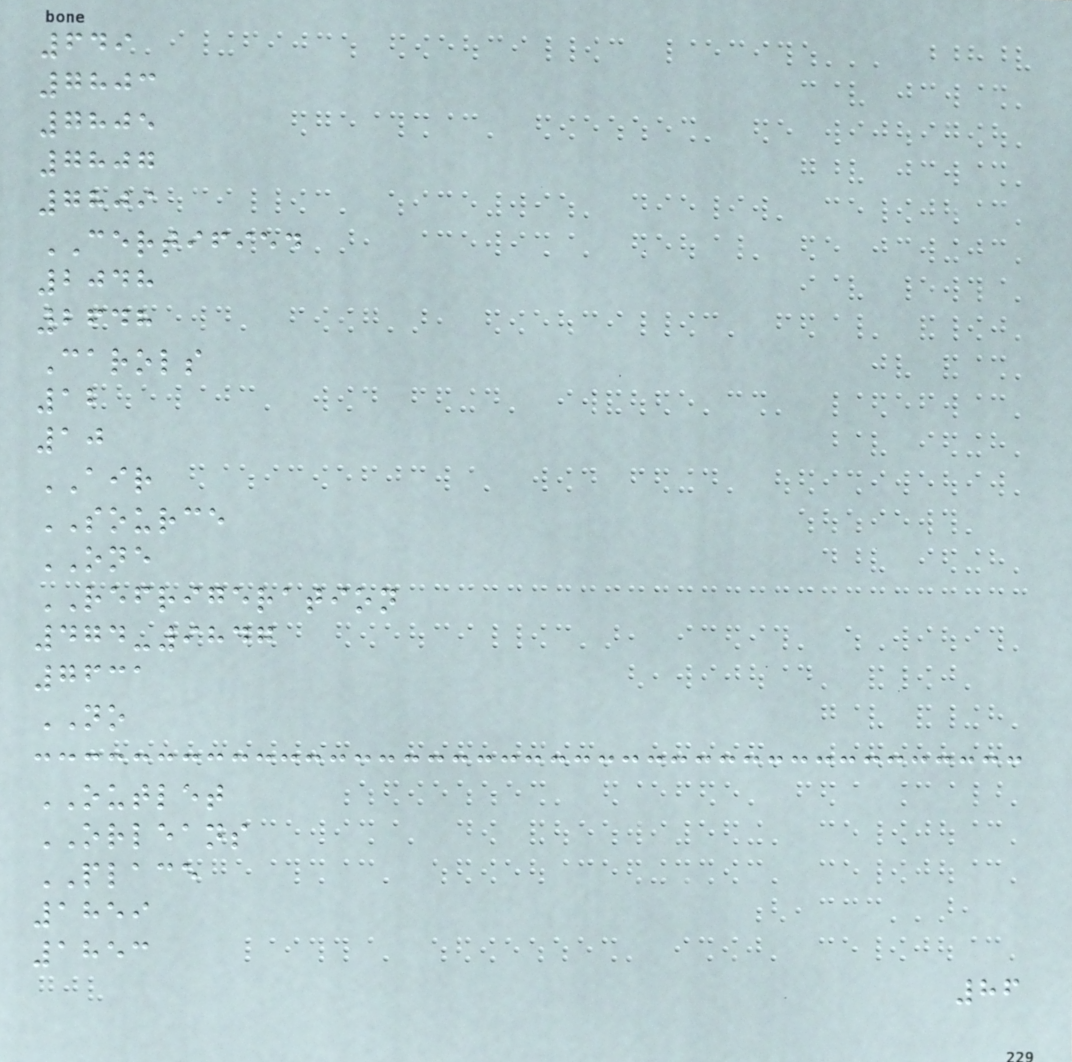649
7803
7805
7807
7809
CERTIFIED
2048
2648
Carols
12
10
AIR
SOURCE
ONE
REFRIGERATION
474-9847
7631
NO
OUTLET
ORLEANS
PLACE
1859
1853
86
